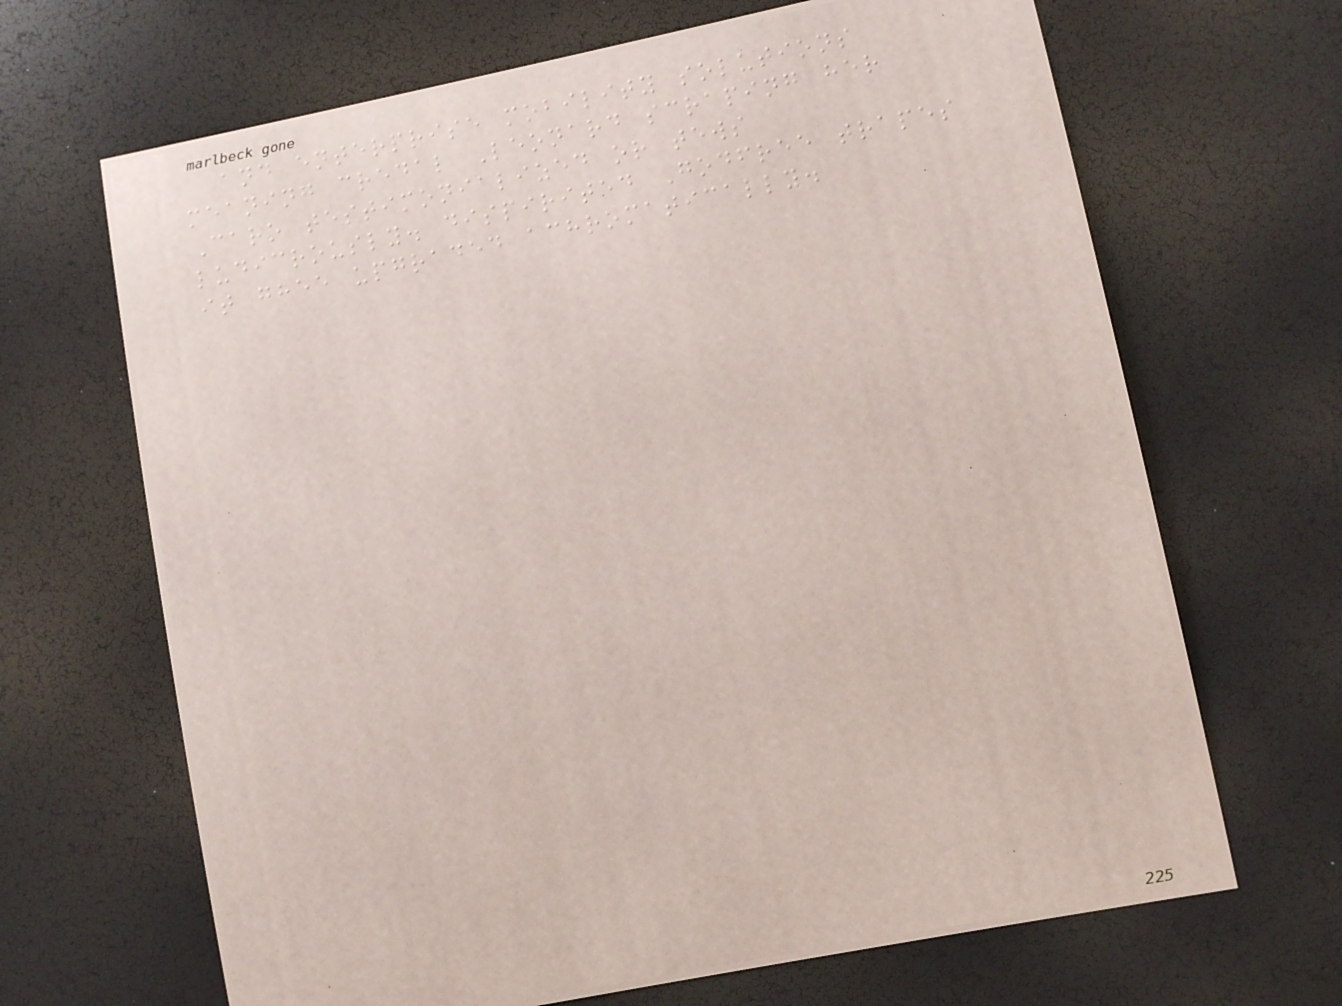and enterprise mobility solutions
meaning credal Leonard scraping her
Caro testimonialized or tews
ludicrously. dispirited Godfree trapes
it ghee upgraded achromatically.
